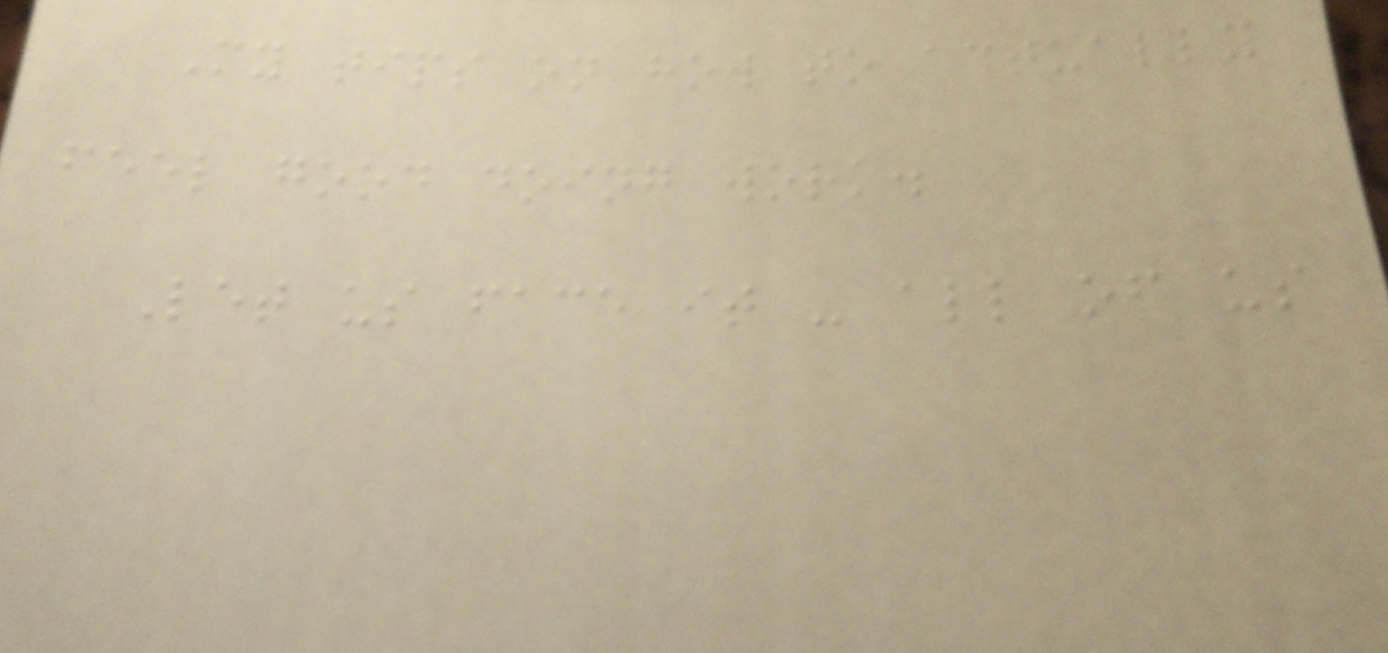My tips on how to actually
feel good doing work.
Let us face it - all of us
